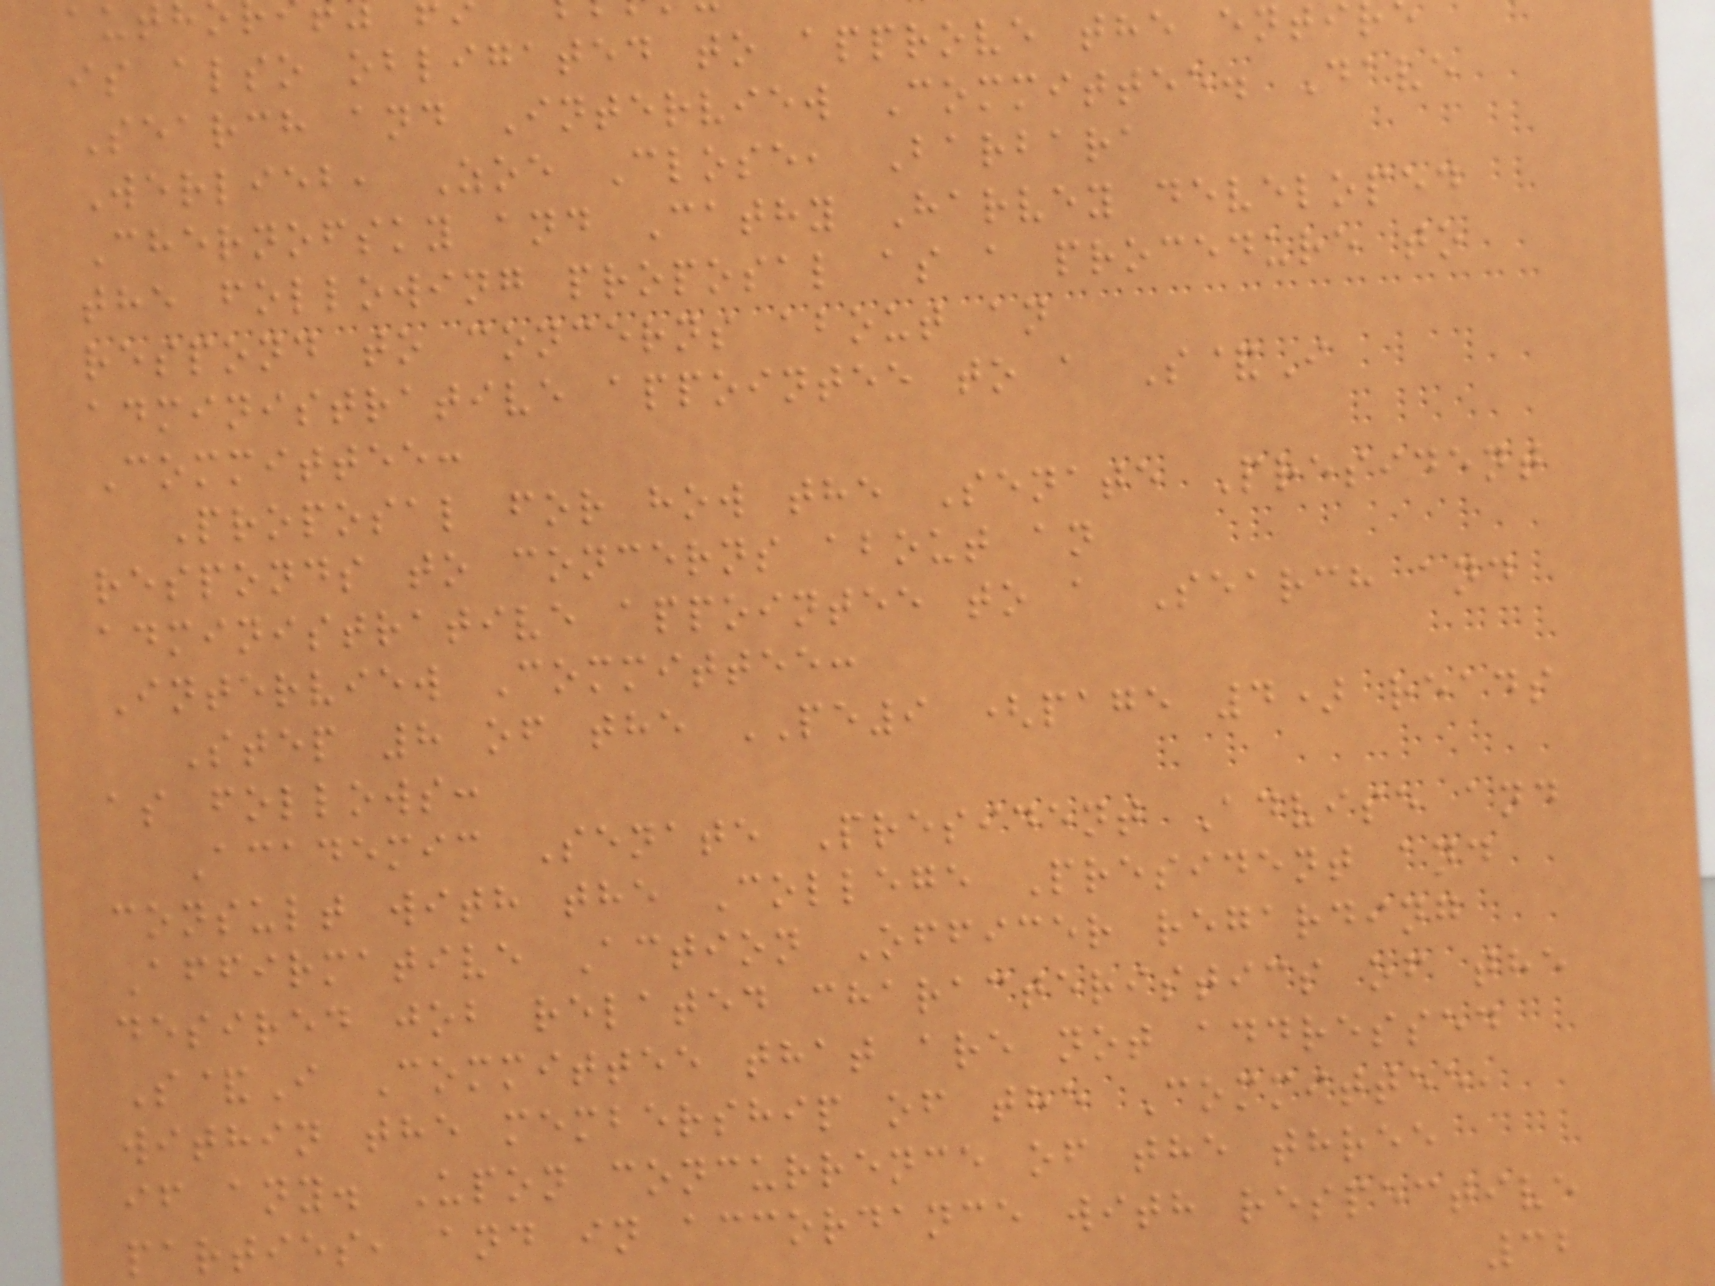is also obligated to approve the enti
Search and Interview Committee. Dave
Werlieb, Zoe Close, Barbara
Chernofsky and Cathy Harvey developed
the following proposal as a procedure to
respond to concerns about an
administrative appointee to a S&I
Committee:
Proposal for how the Senate President
responds to concerns about an
administrative appointee to a Search and
Interview Committee:
Step 8 of the PE9 (page 4) reads
as follows:
Academic Senate President Advise and
consult with the College President and
Affirmative Action Officer regarding
desired job related characteristics of the
S&I Committee that are not addressed
within the membership of the Committee,
if any. Upon concurrence of the three
parties, and in accordance with respective
32
